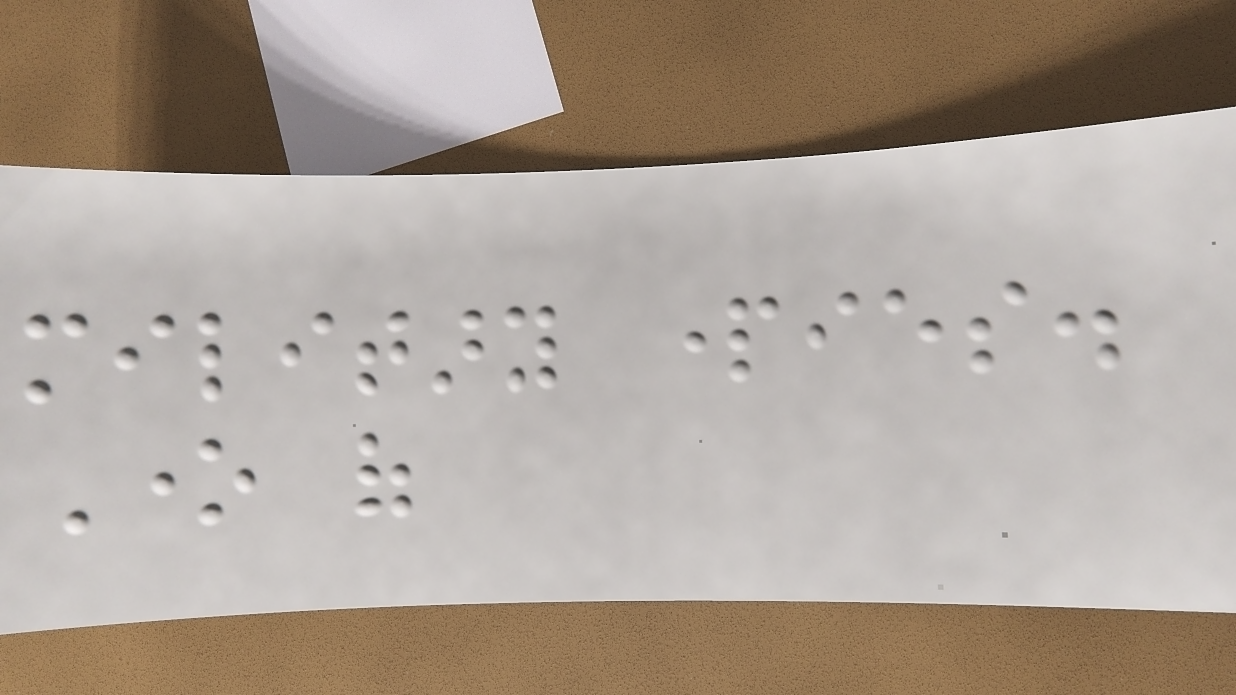military parties.
One of
